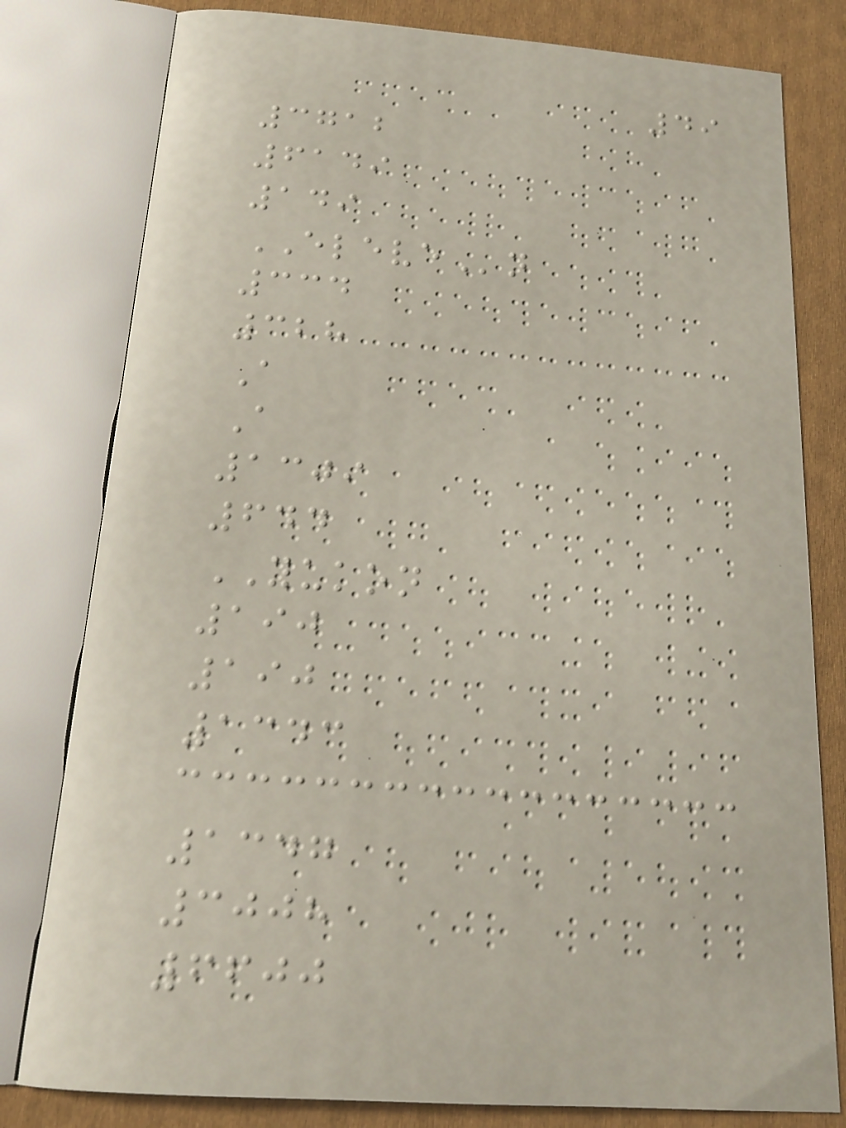49
3712
6149
149
ELEVEn
334
328
A
A
1309
644
YUKON
190
190
1343
1347
3008
6600
